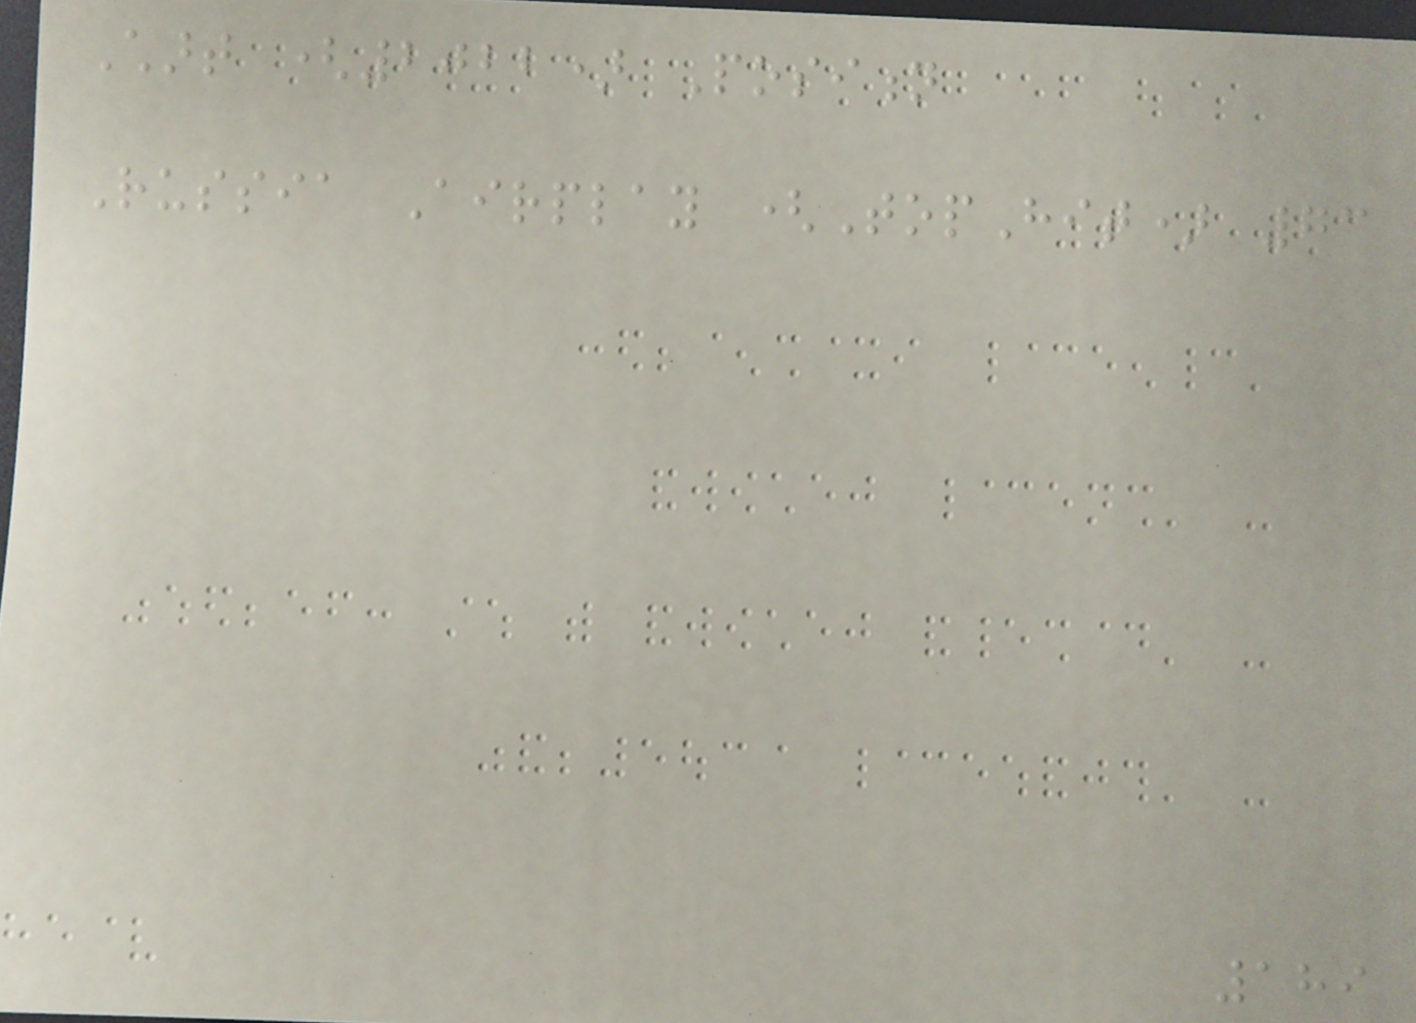Chart (2022) Position
Russia Airplay (TopHit) 73
189
